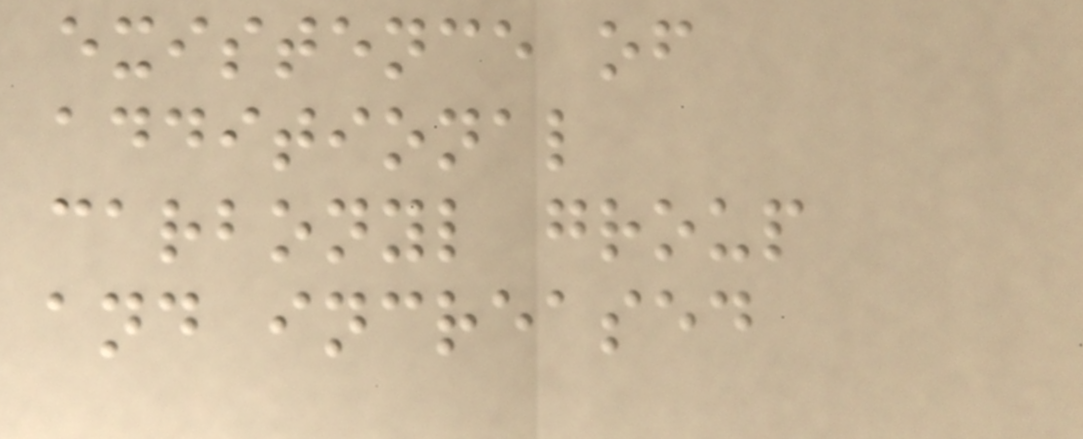existence of
additional
carbonyl group
and increased
